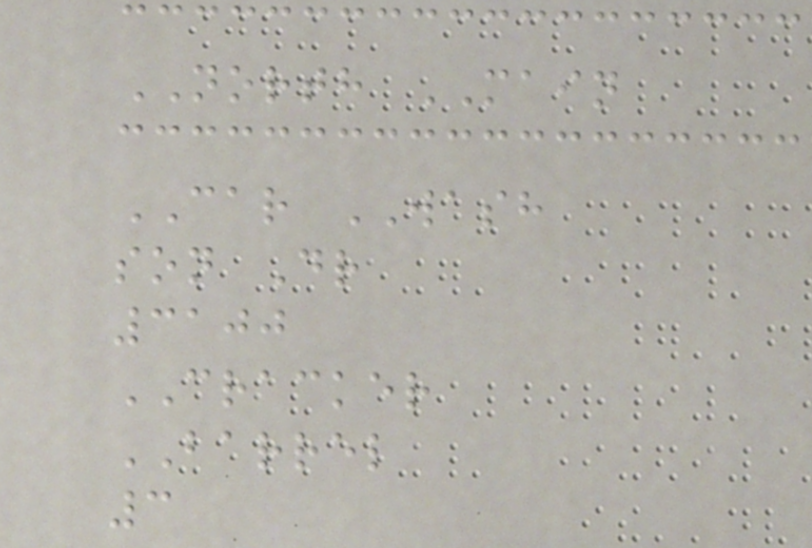NORTH MAIN
CAR WASH
son Dr
3100
CRACKER
BARREL
3
